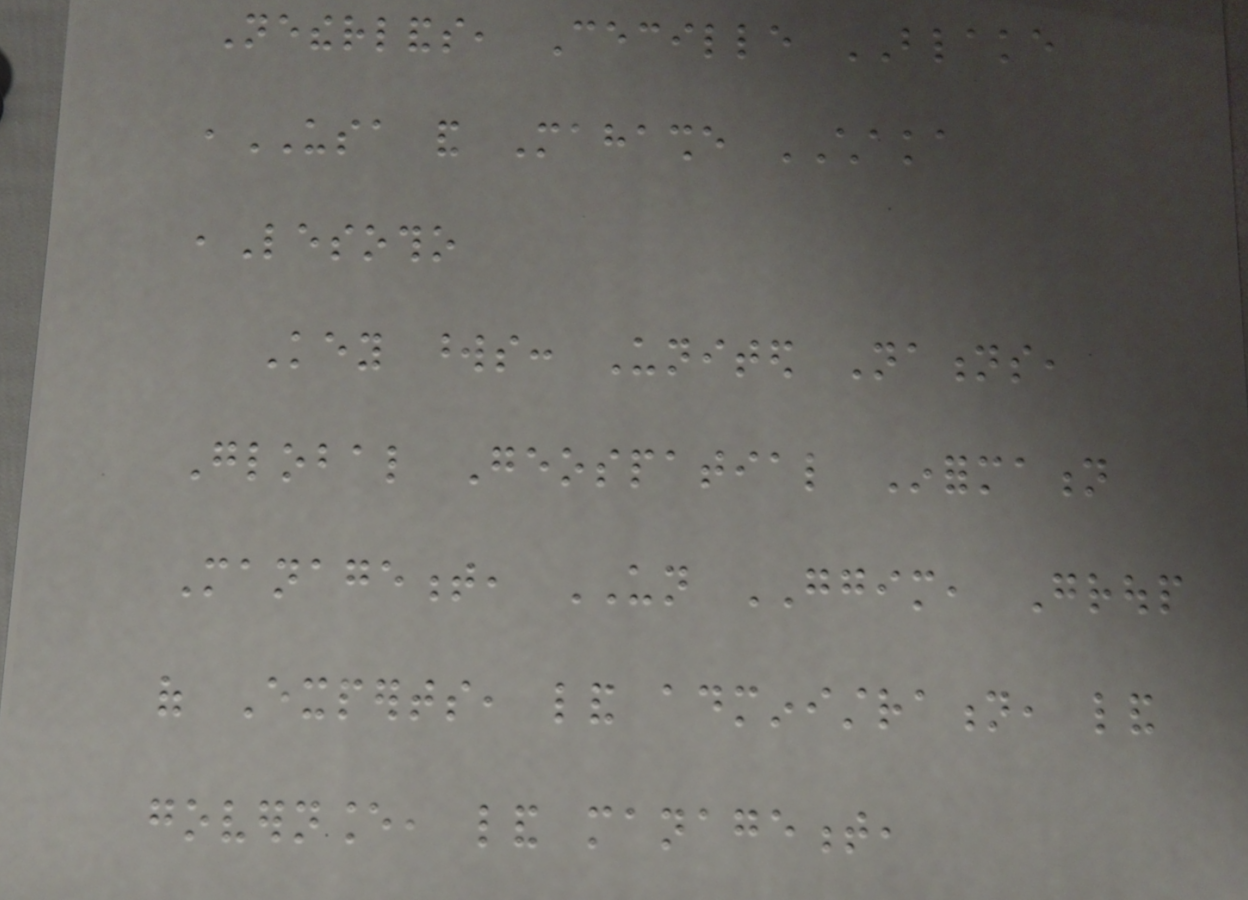Netherlands, Cecille BLAKE
,USA and Mahashe CHAKA
,Lesotho
Key words: United Nations,
Global Geospatial Information
Management, UN GGIM, Group
of Experts, land administration, land
governance, land management,
